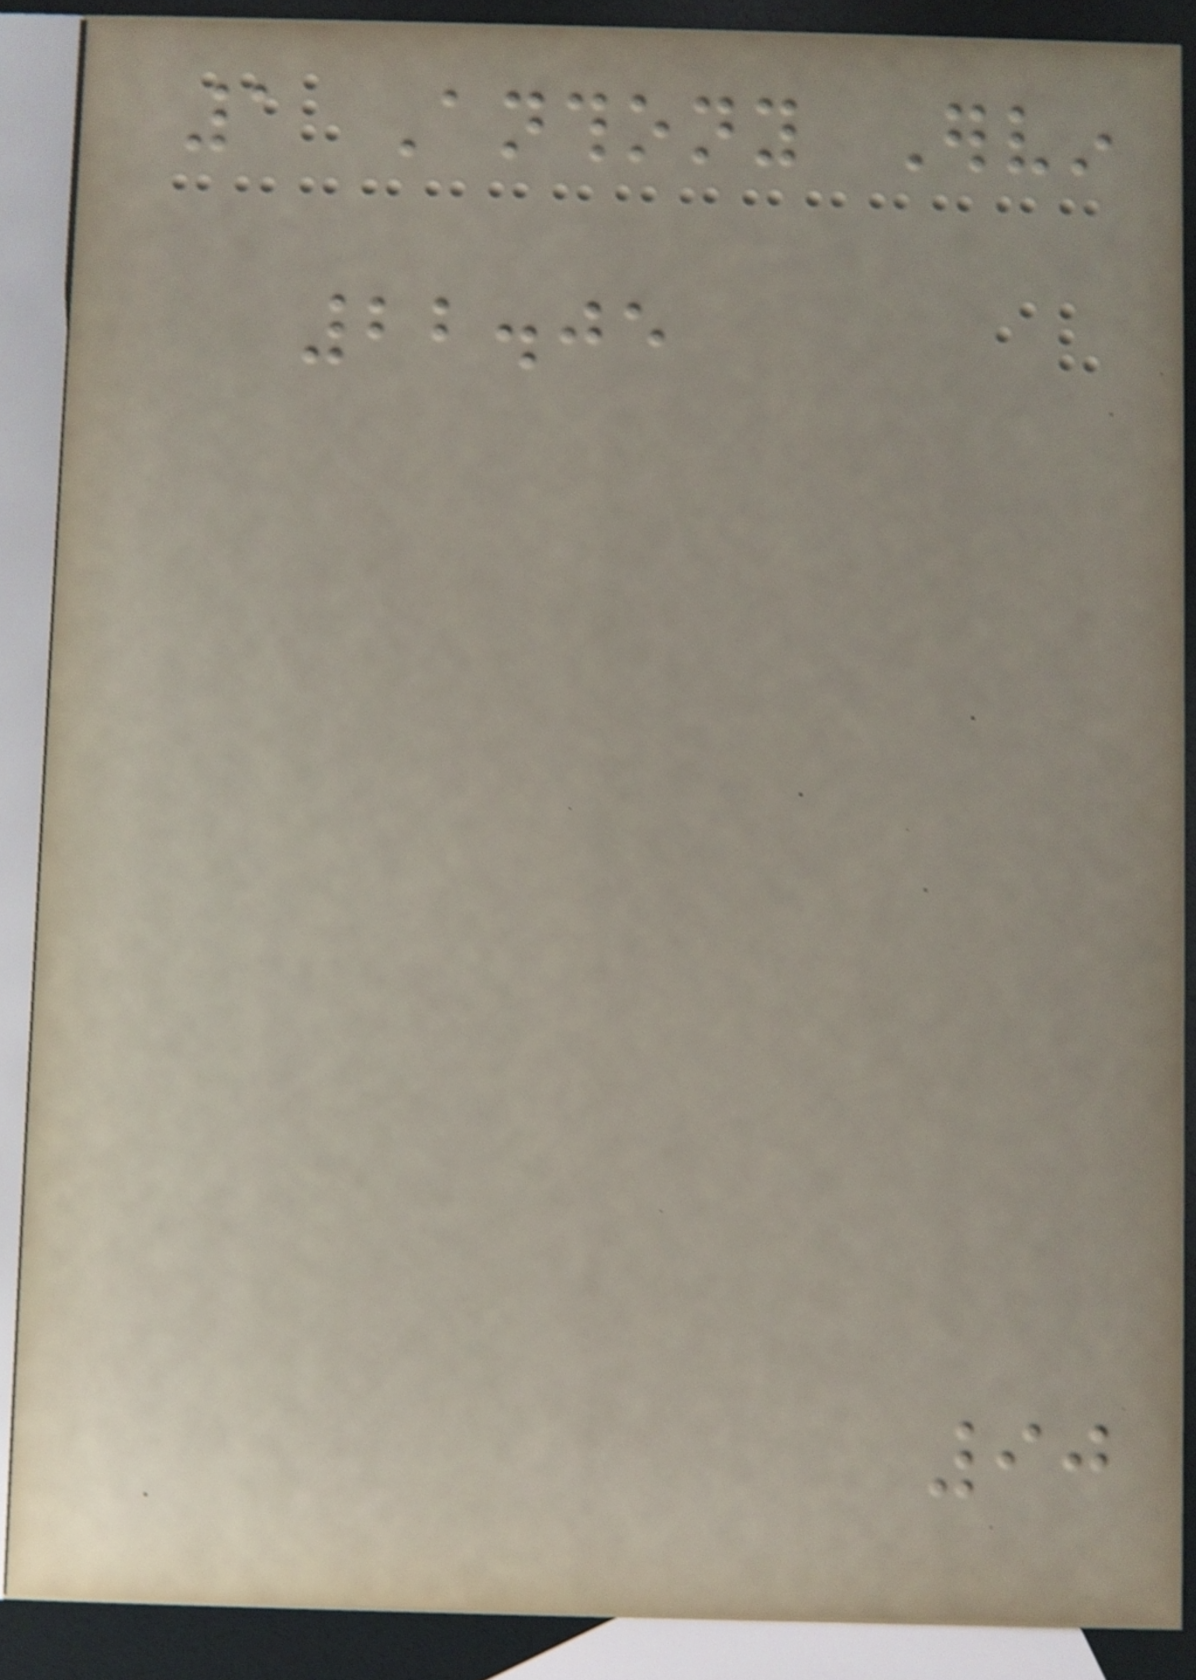1 Anthony Ervin
22.05
90
